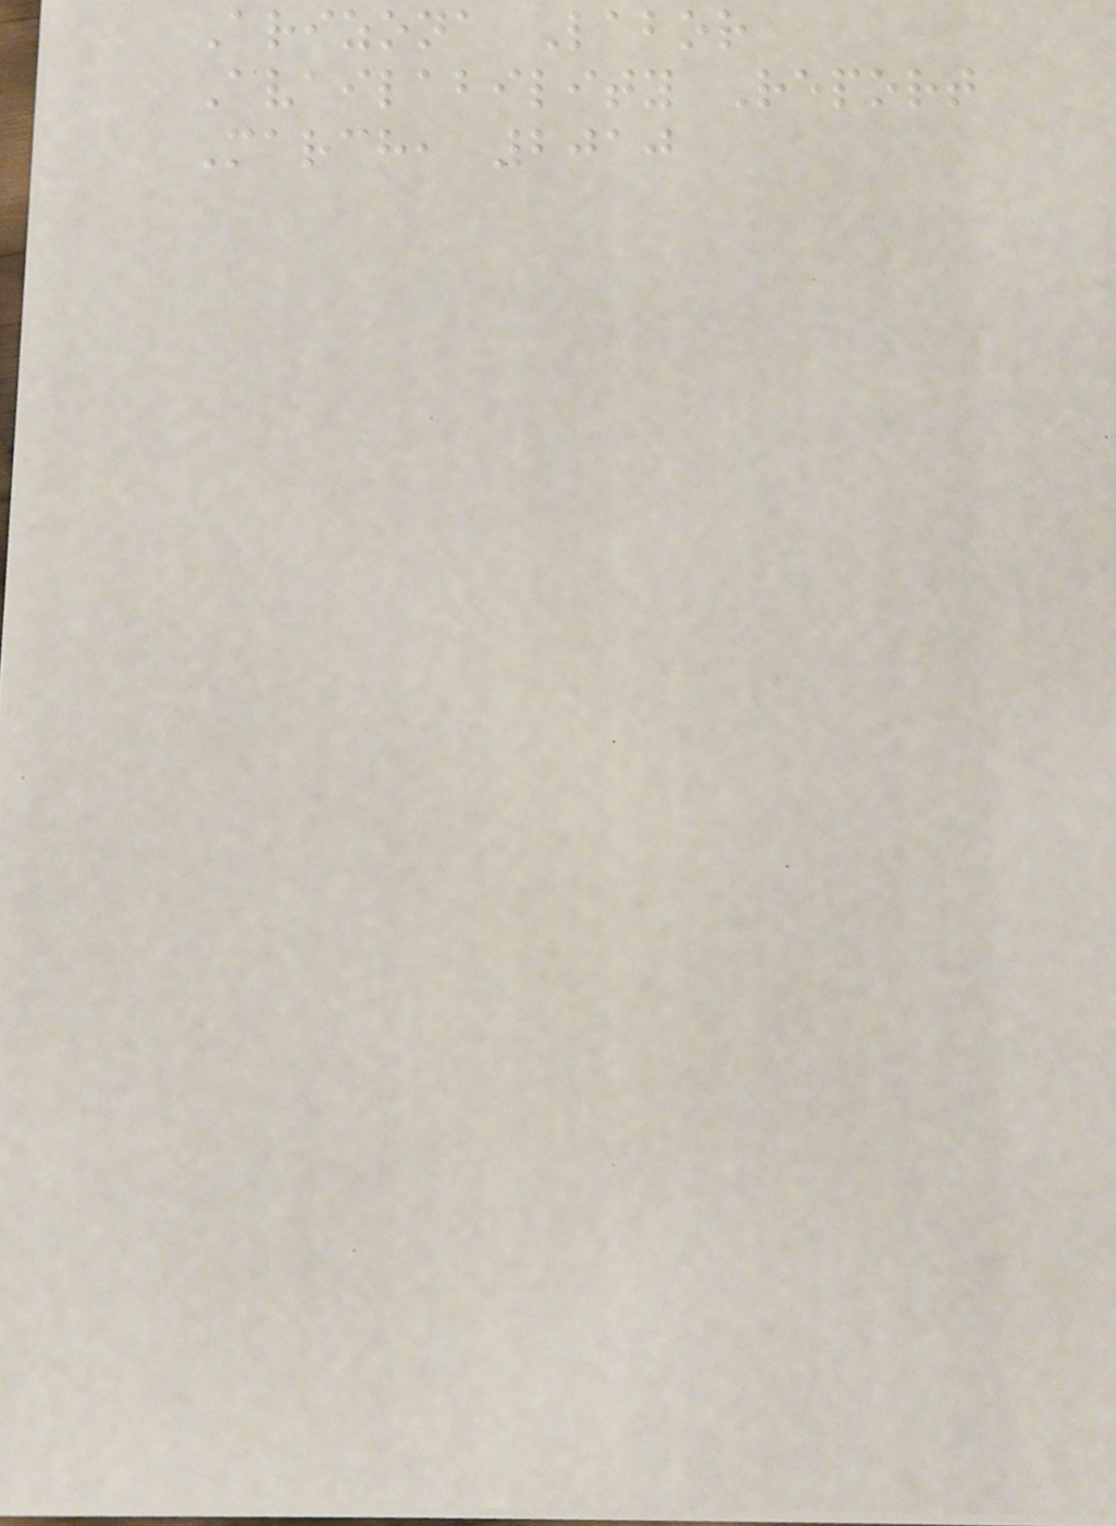Arizona Labor
Availability Report
March, 2010
